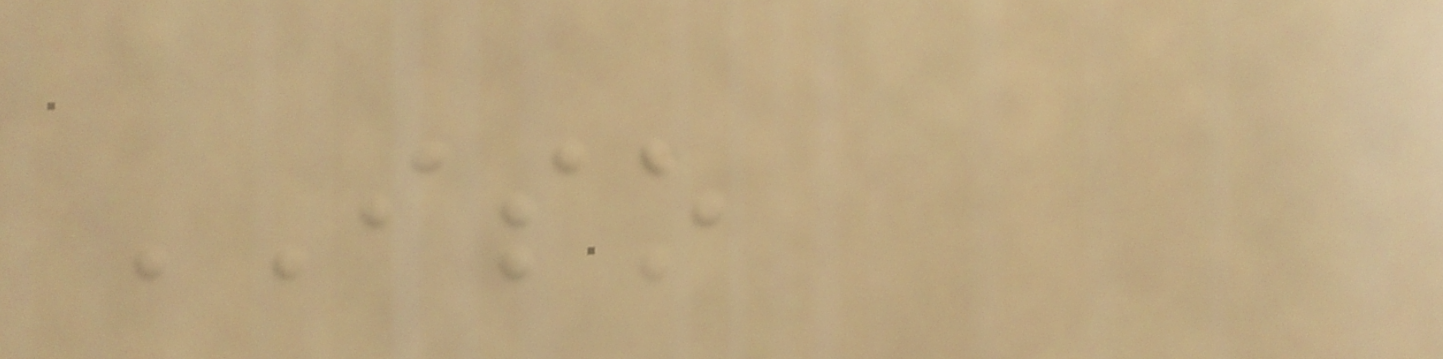ISO
